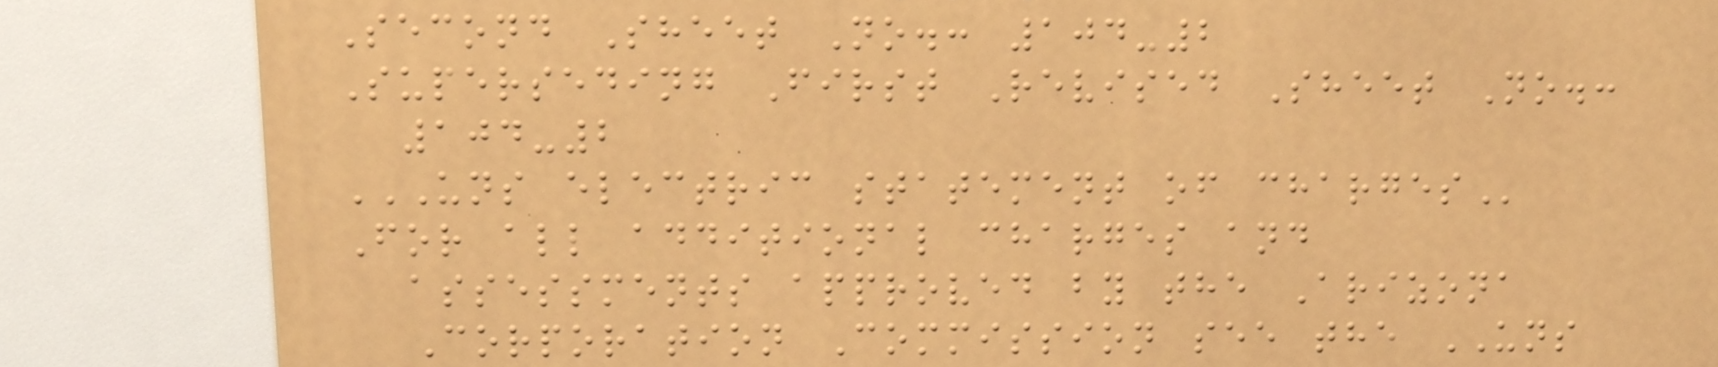Second Sheet No.: 104-2
Superseding First Revised Sheet No.:
104-2
UNS ELECTRIC STATEMENT OF CHARGES
For all additional charges and
assessments approved by the Arizona
Corporation Commission see the UNS
